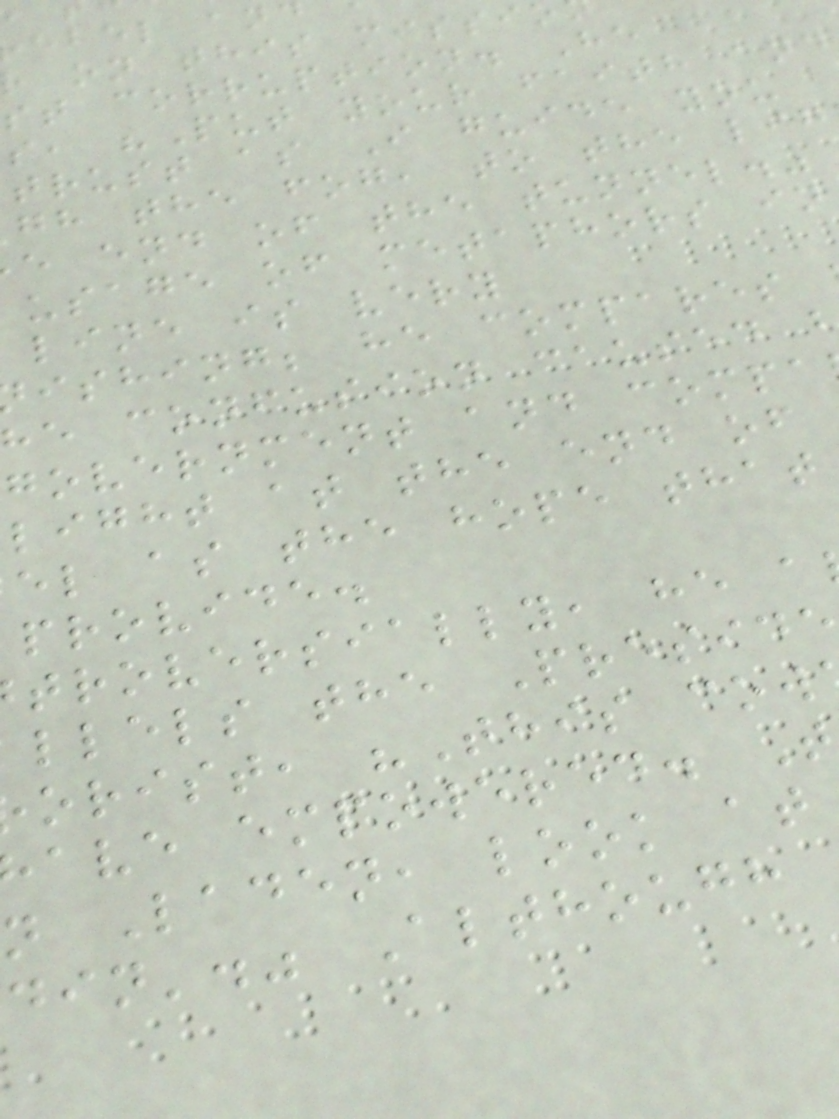ebel an
on this missi
st corruption. He
s, "Put your faith and
trust as I guide you
gh the fog, to the lig
e end of the tunnel."
usage of metaphors in
line is very
ishing; he compares
he confusion caused
government and compa
light at the end of
el as the hope that
provide.
troversially, he a
llels the Preside
orist, "This cow
ave empowered. T
n Laden, look at
din'." Although
